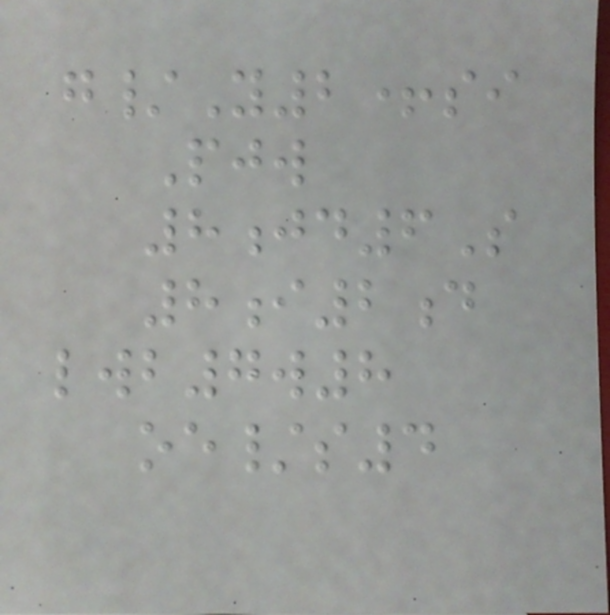g/Y2+si
Pjw
8jd6S
8i2d
lwb7w8
oe/s4
